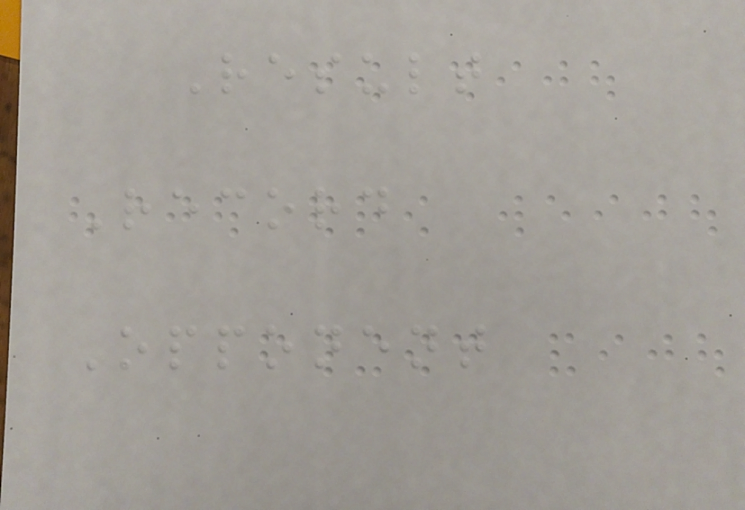Result
Record
Opponent
